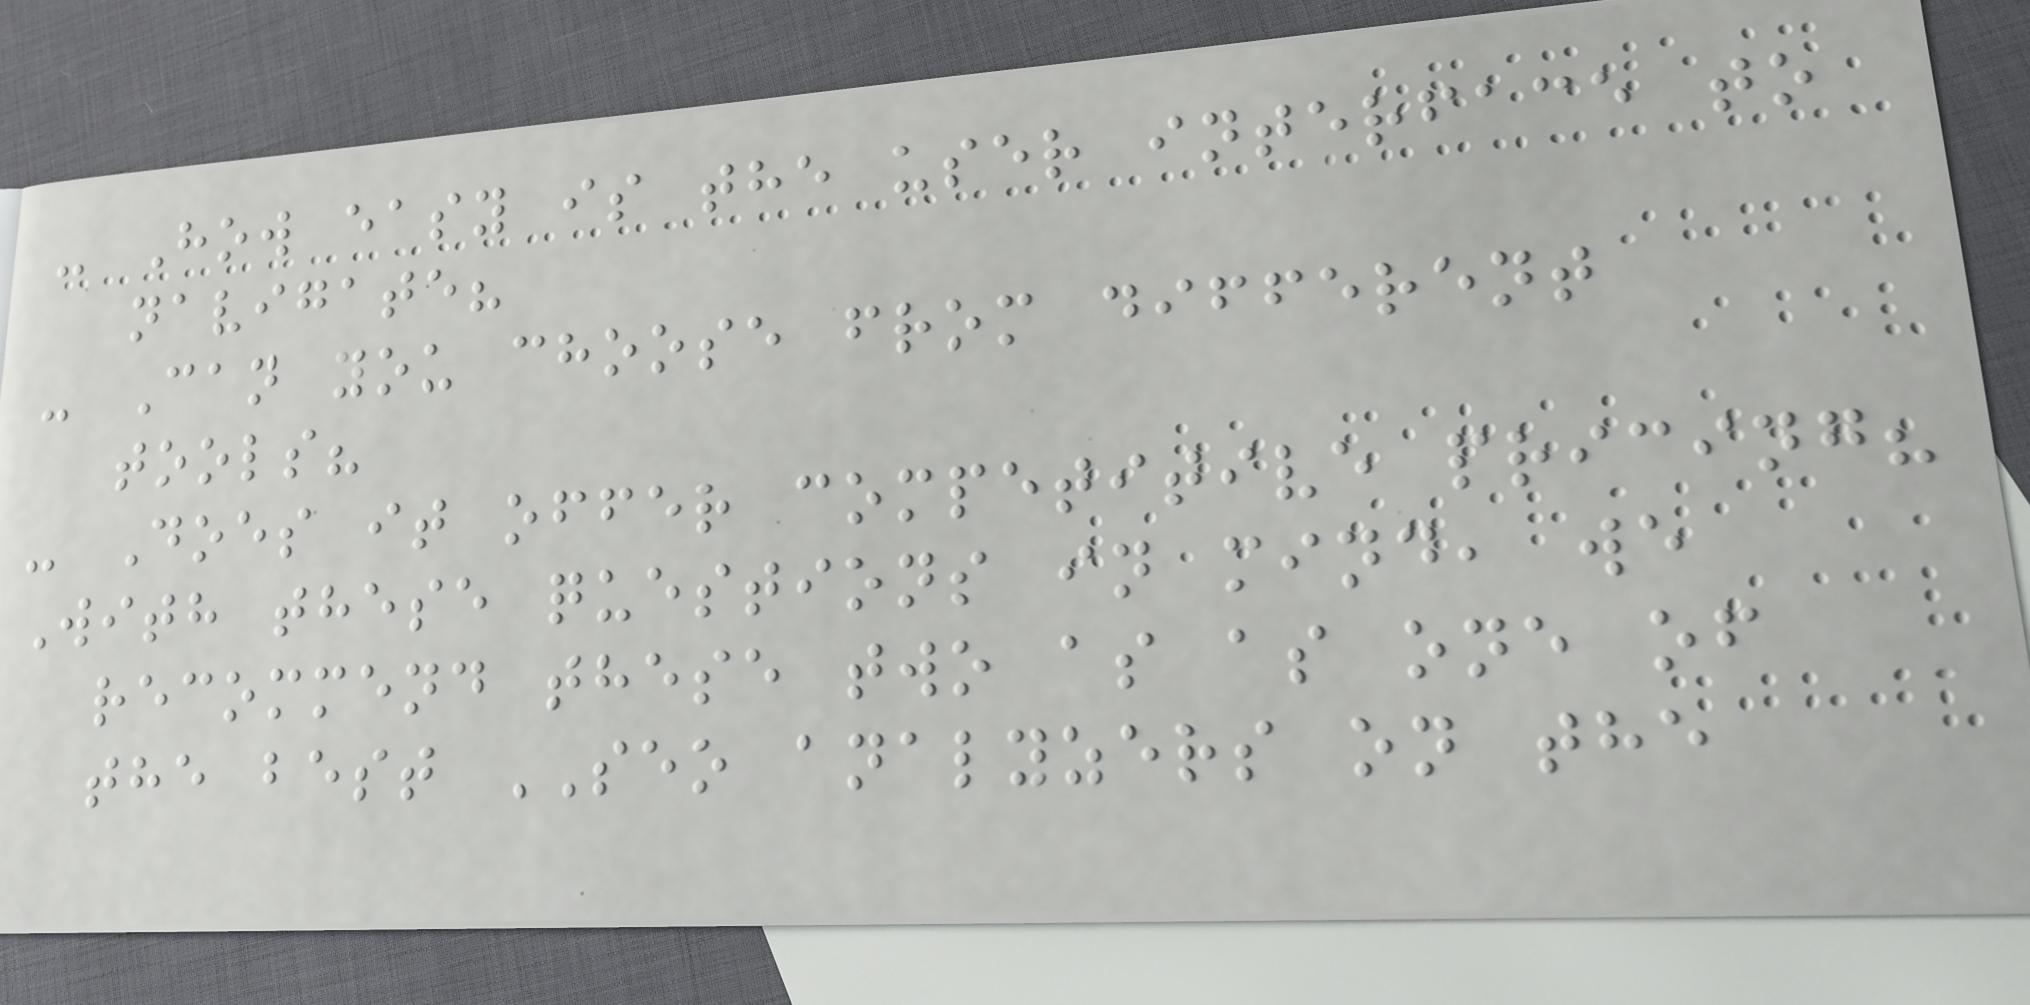- How easy is the user interface to
navigate?
- Can you choose from different
tools?
- Does it offer competitive pricing?
With these questions in mind, we
recommend these two as as one of
the best SEO analyzers on the
